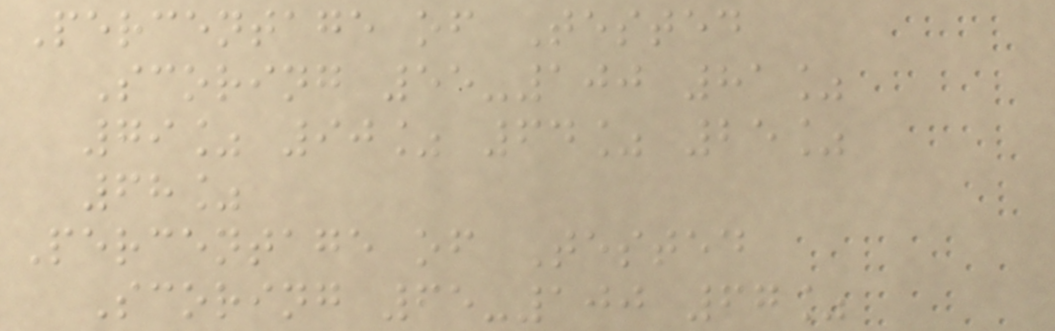Percentage of Tested
Scoring 55-100 81%
79% 90% 64% 25%
68%
Percentage of Tested
Scoring 65-100 67%
